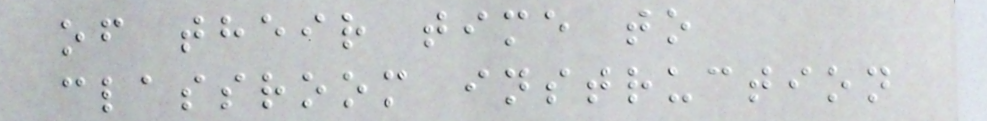of their time to
classroom instruction
